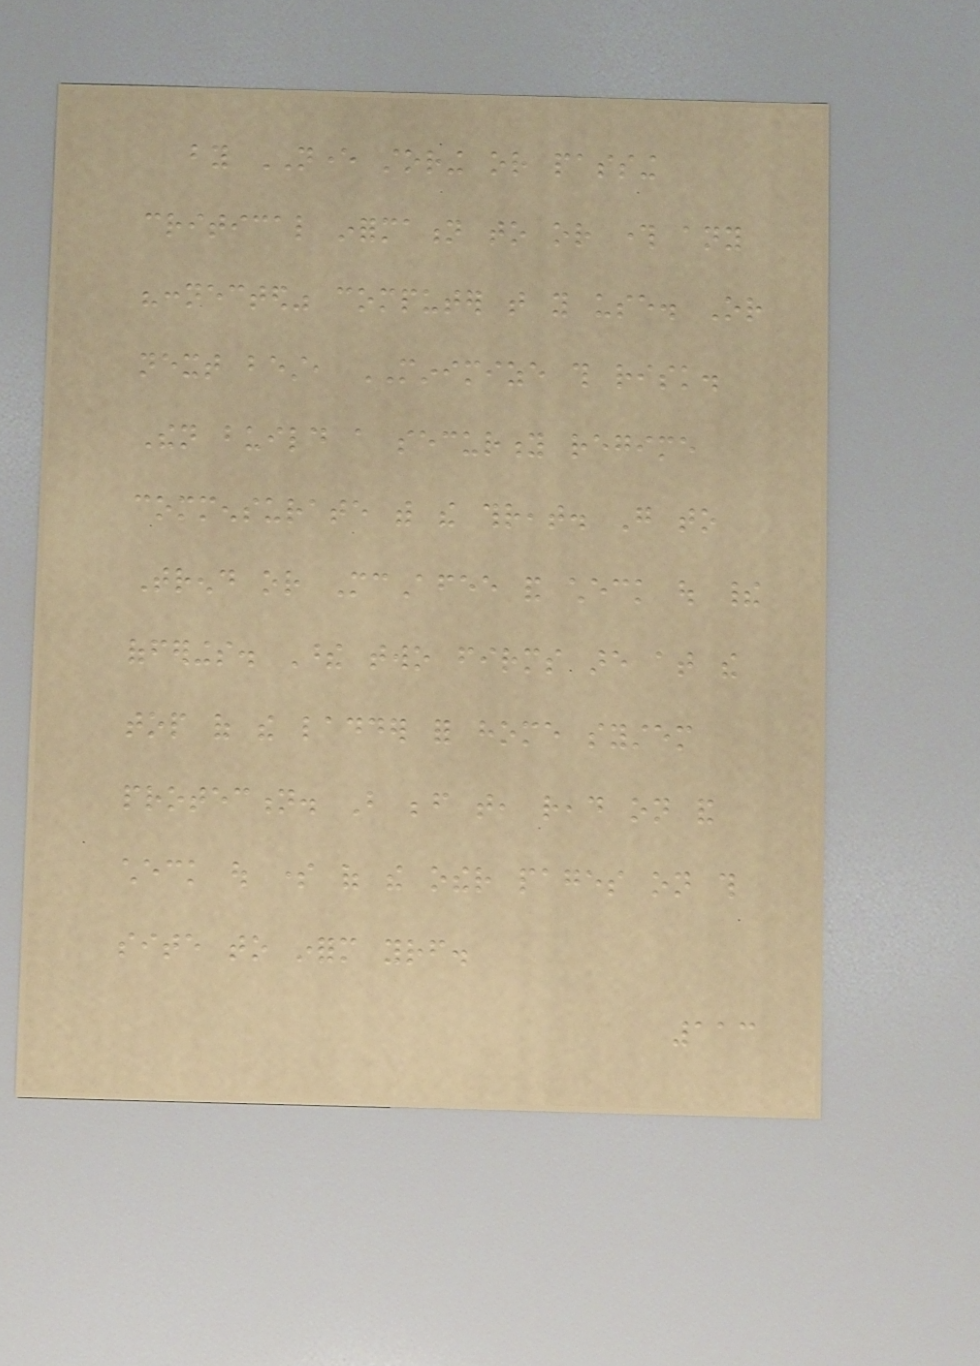by NEVER storing or passing
critical information to or through any
"connected" computer that you use. Or
next best, MINIMIZE this risk.
Then build a security regime
commensurate with the threat. Go to
Trend or McAfee and check out their
offerings. These two firms are at the
top of the ladder for home system
protection. But before that, read on and
check out some of the other pages on this
site to inform yourself.
113
